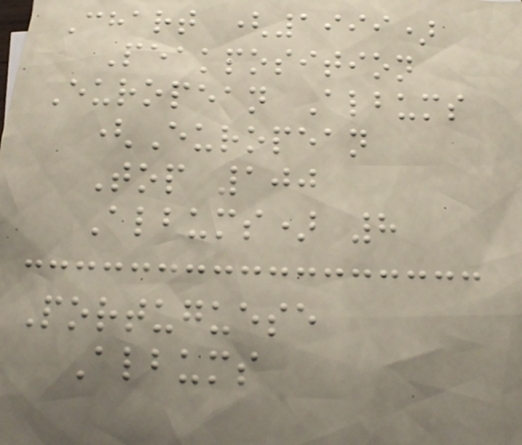Chart (1999)
Peakposition
European Albums
(European
Top 100
Albums) 8
Portuguese
Albums
